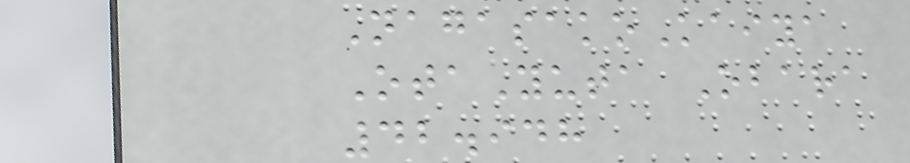NagasakoKaiya
OtaYuta Obara
42.948
